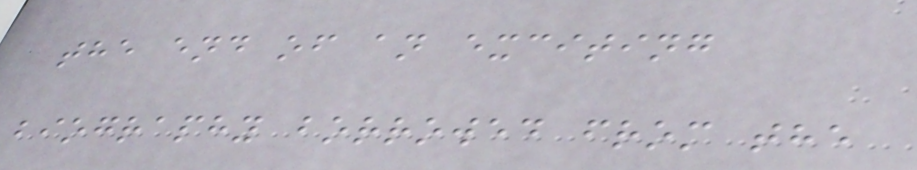the end of an exciting
biography borrowed from the
